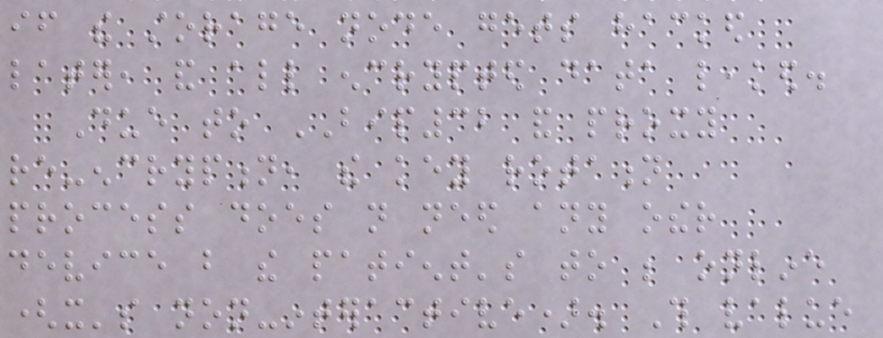if the storage node gets hacked
later, and all encrypted data leaked.
Due to BIP32 and proxy
re-encryption, the key rotation
process does not need any other
device but the patient's to be online
(it's non-interactive). This value
